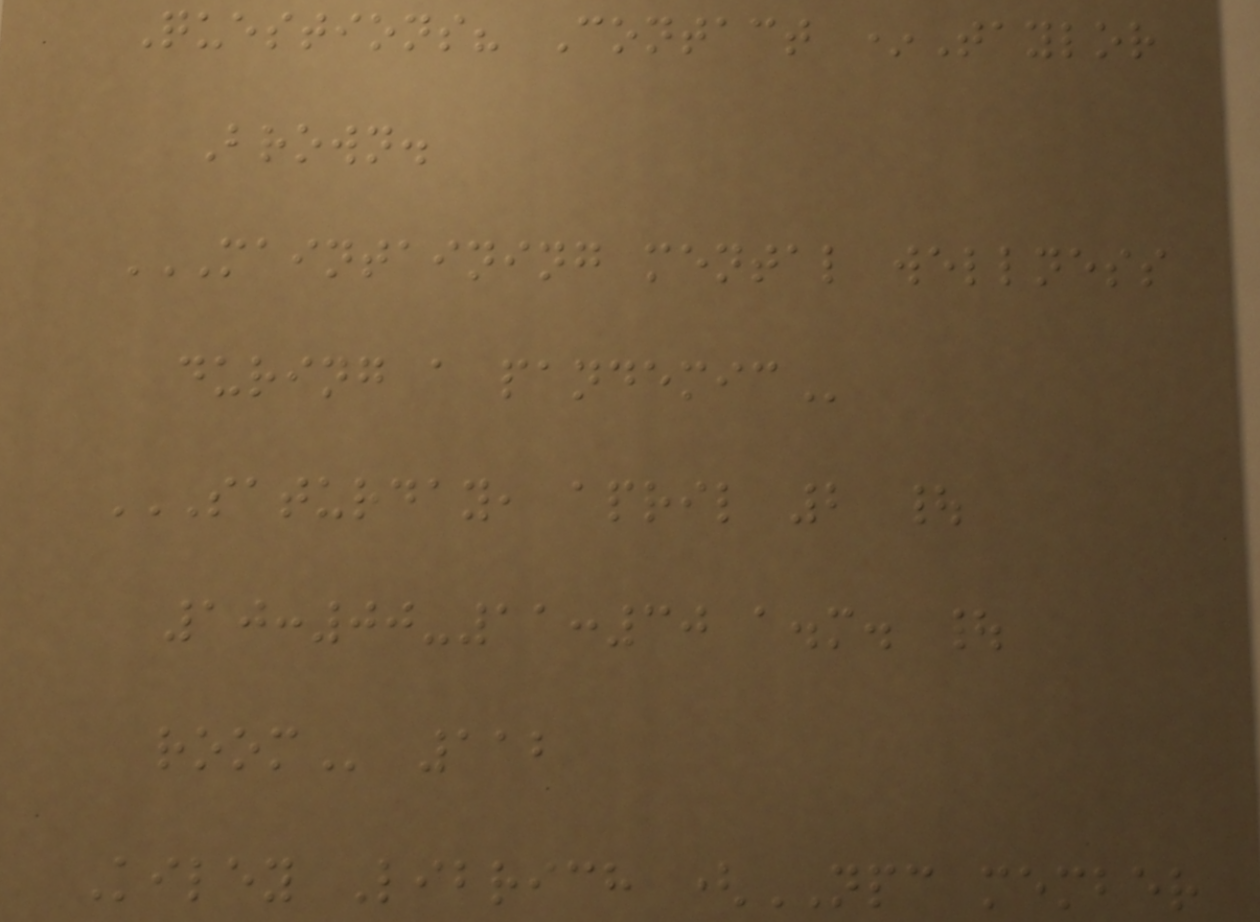Questions? Contact *Taylor
Brown.
MAINTAINING MENTAL WELLNESS
DURING A PANDEMIC
SATURDAY, APRIL 2 |
10:00-11:30 A.M. |
ROOM 112
Kiley Librich (NPC member
